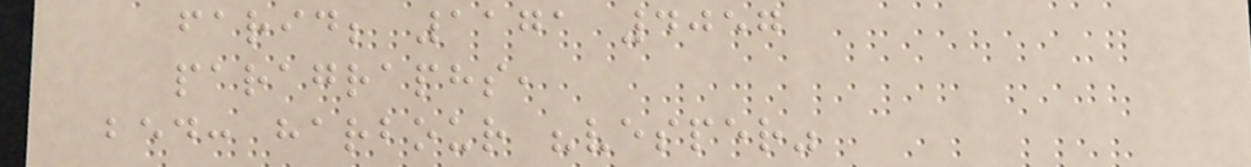farid; 1171 4057
paragraphs,
bed: harbour "vesper"
